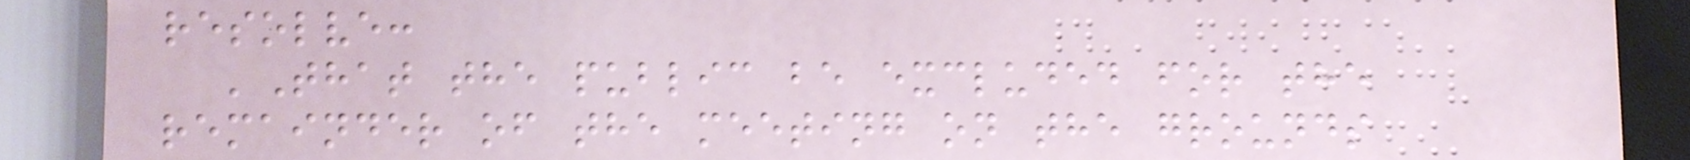resolve:
'That the public be excluded for the
remainder of the meeting on the grounds
